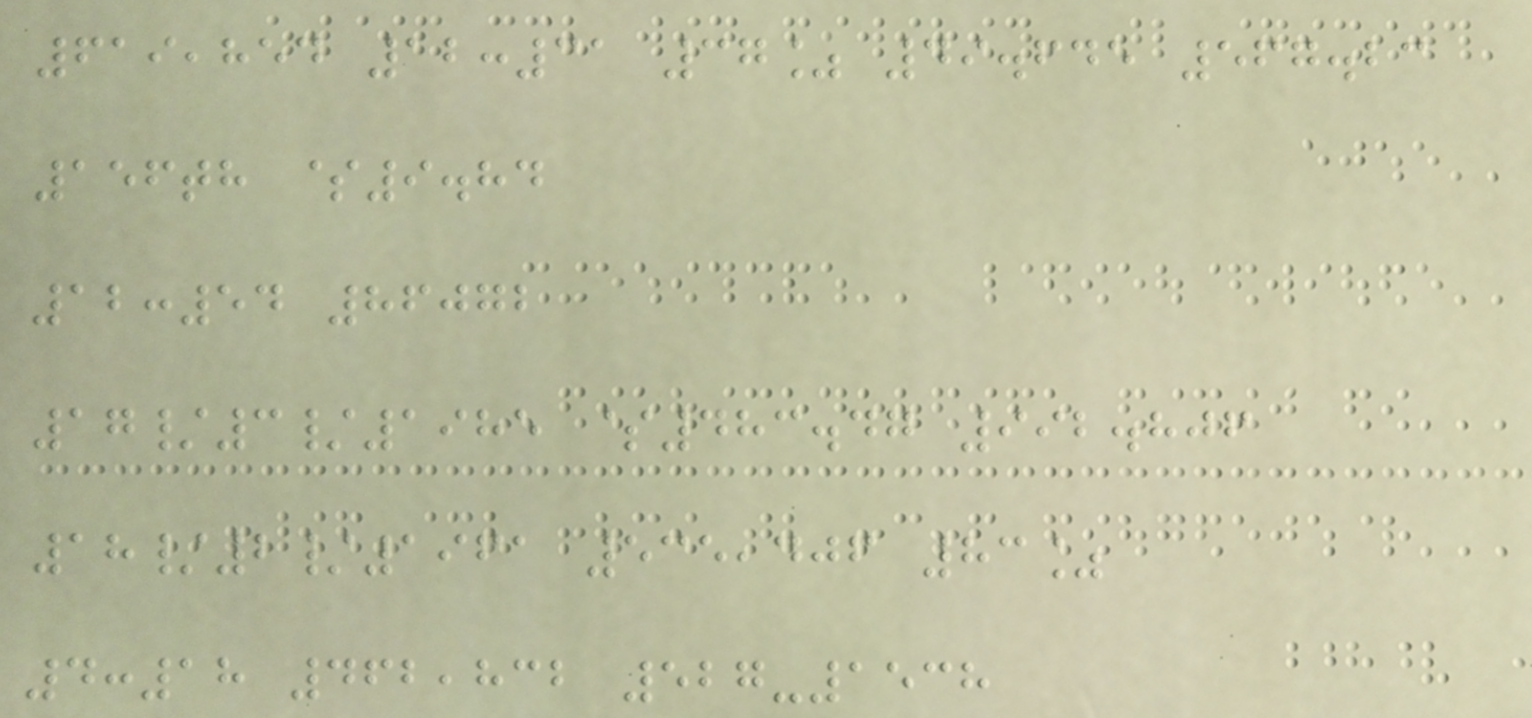619,854 12:31 37% 49.645 567.23
156th $9.84
12:54 86072
17/3/1985 $483.47 992.806
18/2/1961 535,406 83%
4:18 462,832 527-1538
